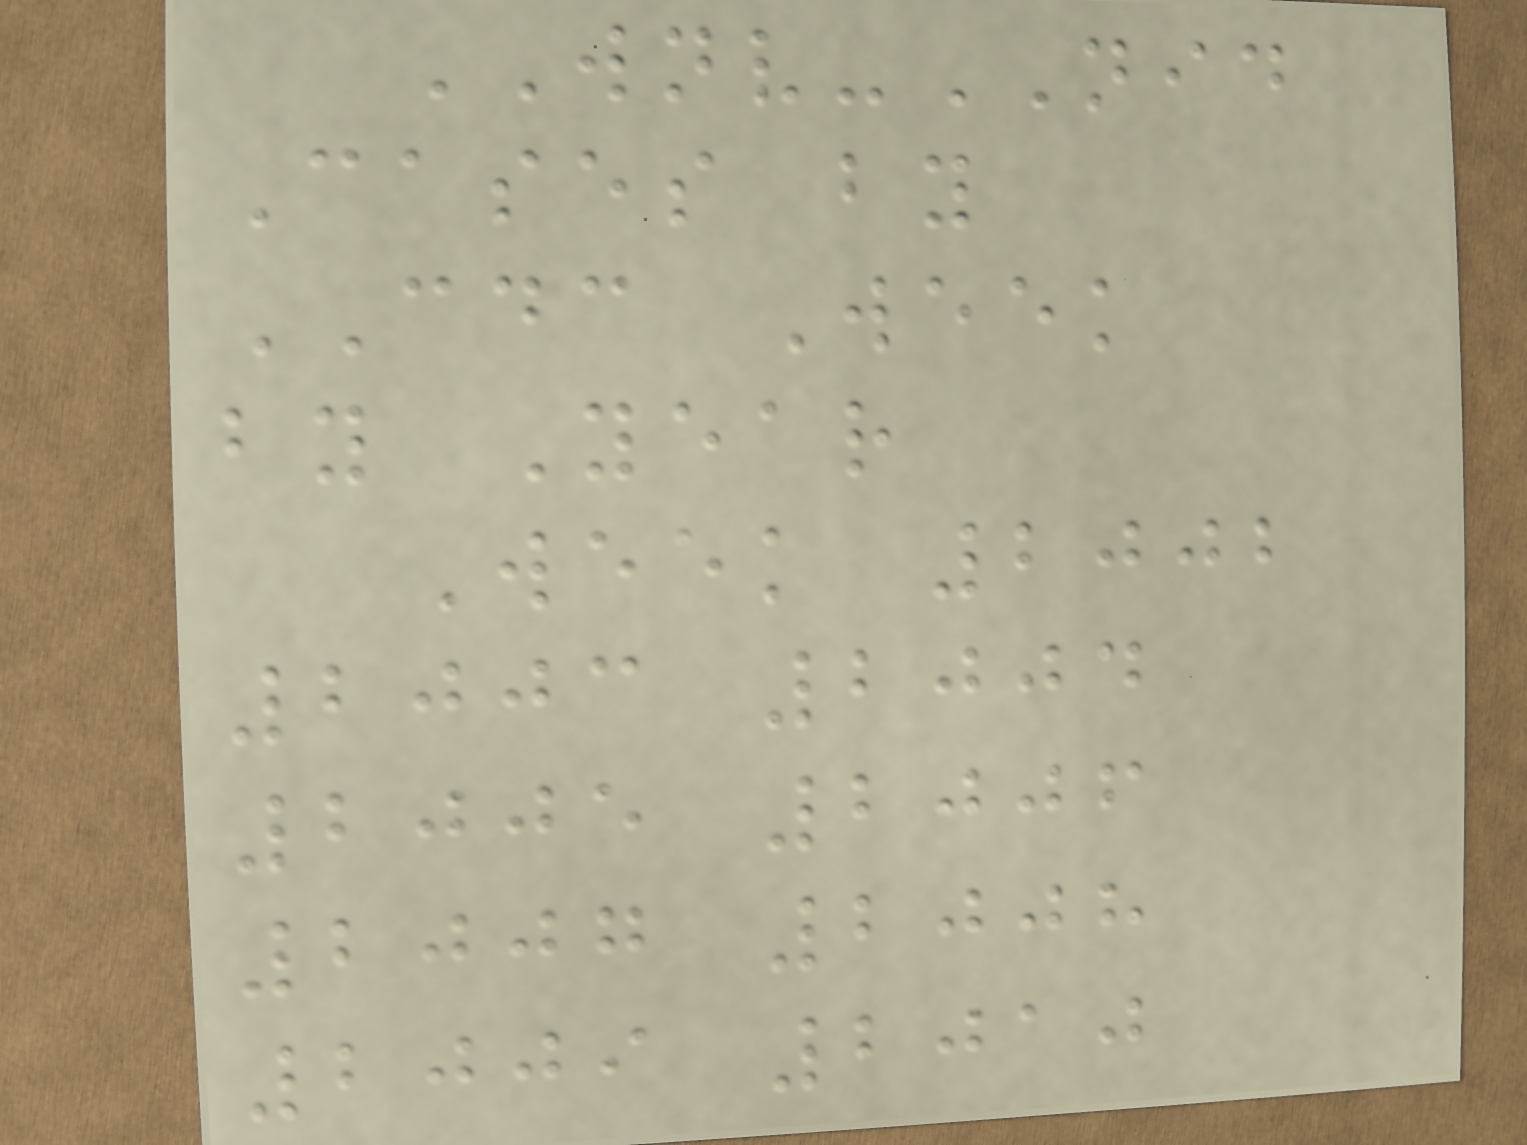WNV-NID
Cases by
CDC Week
by Year
Week 2002
2003 2004
2005 2006
2007 2008
2009 2010
